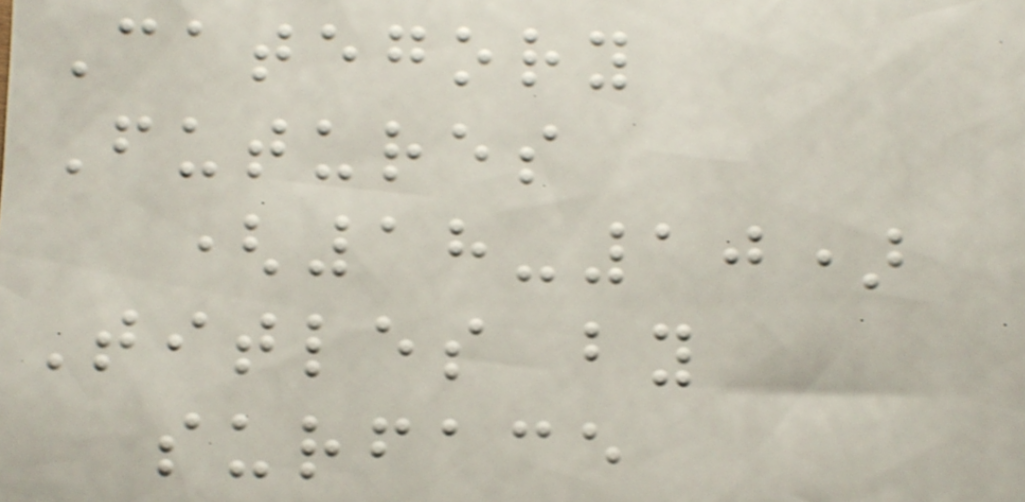Category
Futures
(18-10)
Titles by
surface
